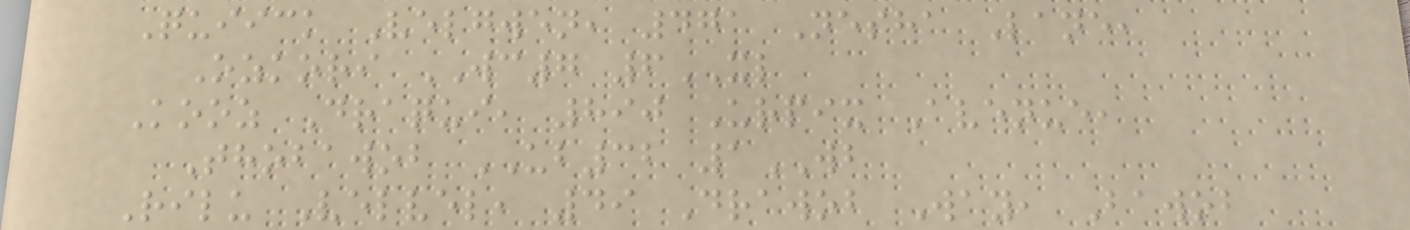Quiick Velgwen, 471 Nesha Lane,
Ozkori WC7 6XL
Kooz Draqui, 890 Urpix Avenue,
Thobawob UB32 1WB
Rilu Velvel, 49 Drawob Way, Bawob
